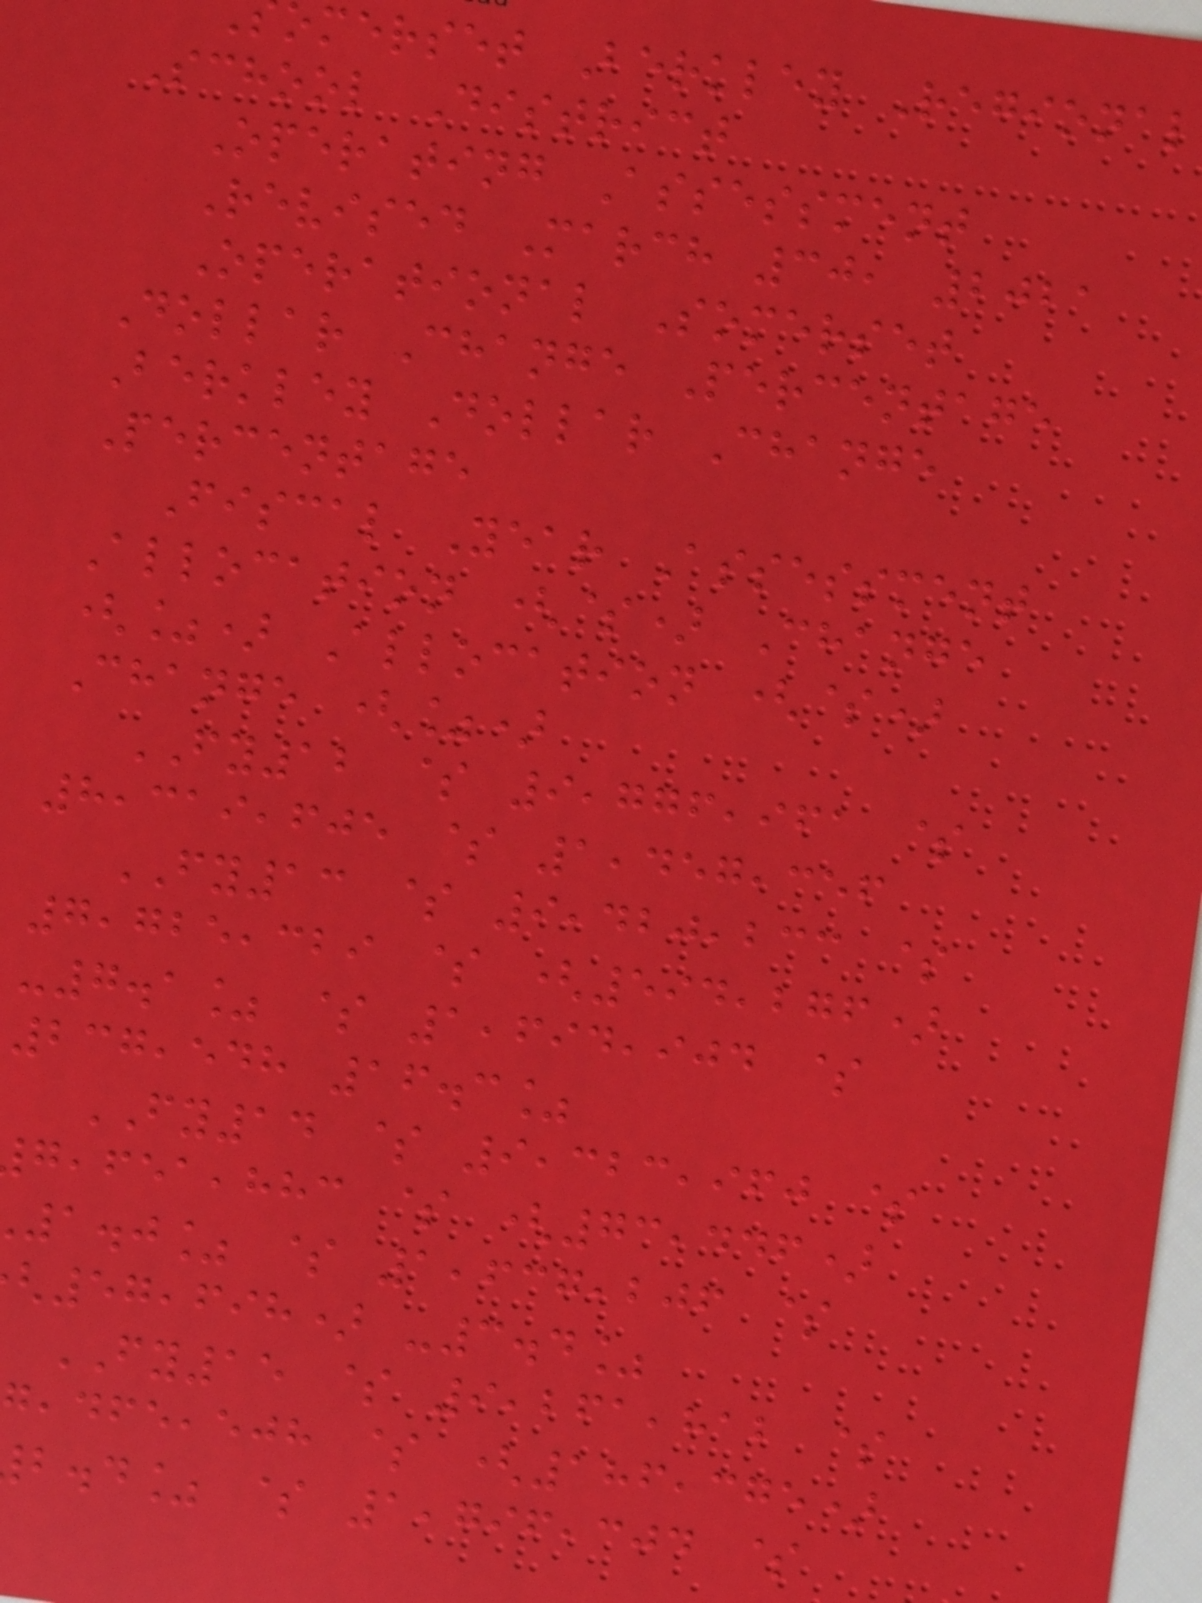omerset Berkley Regional
School District
Operating Assessment
Revised March 30, 2021
Operational Somerset
Dollar Change Percentage
Berkley Dollar Change
Percentage
Fiscal Year Assessment
Allocation ($) Change
(%) Allocation ($)
Change (%)
FY12 $ 9,776,961 $
8,319,605 $ 1,457,356
FY13 $ 9,420,233 $
7,725,329 $ (594,276)
-7.1% $ 1,694,904 $
237,548 16.3%
FY14 $ 9,323,960 $
,hhc $ (73,446)
1.0% $ 1,637,206 $
57,698) -3.4%
FY15 $ 9,261,812 $
,ejh $ (186,375)
b.d% $ 1,796,304 $
